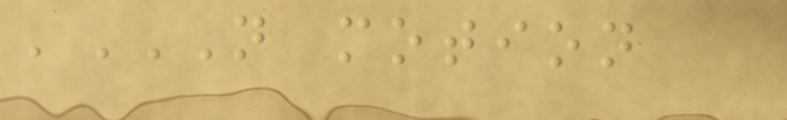'N MOTION
